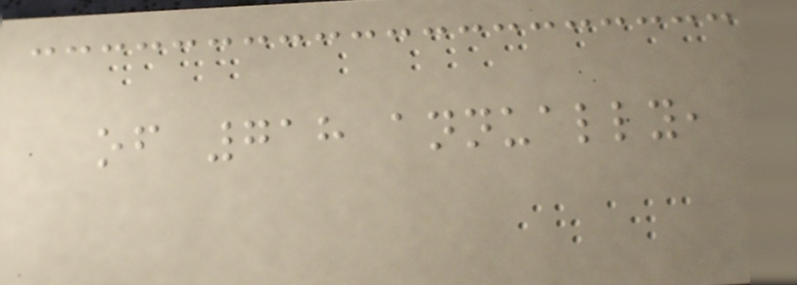of 718 annually,
